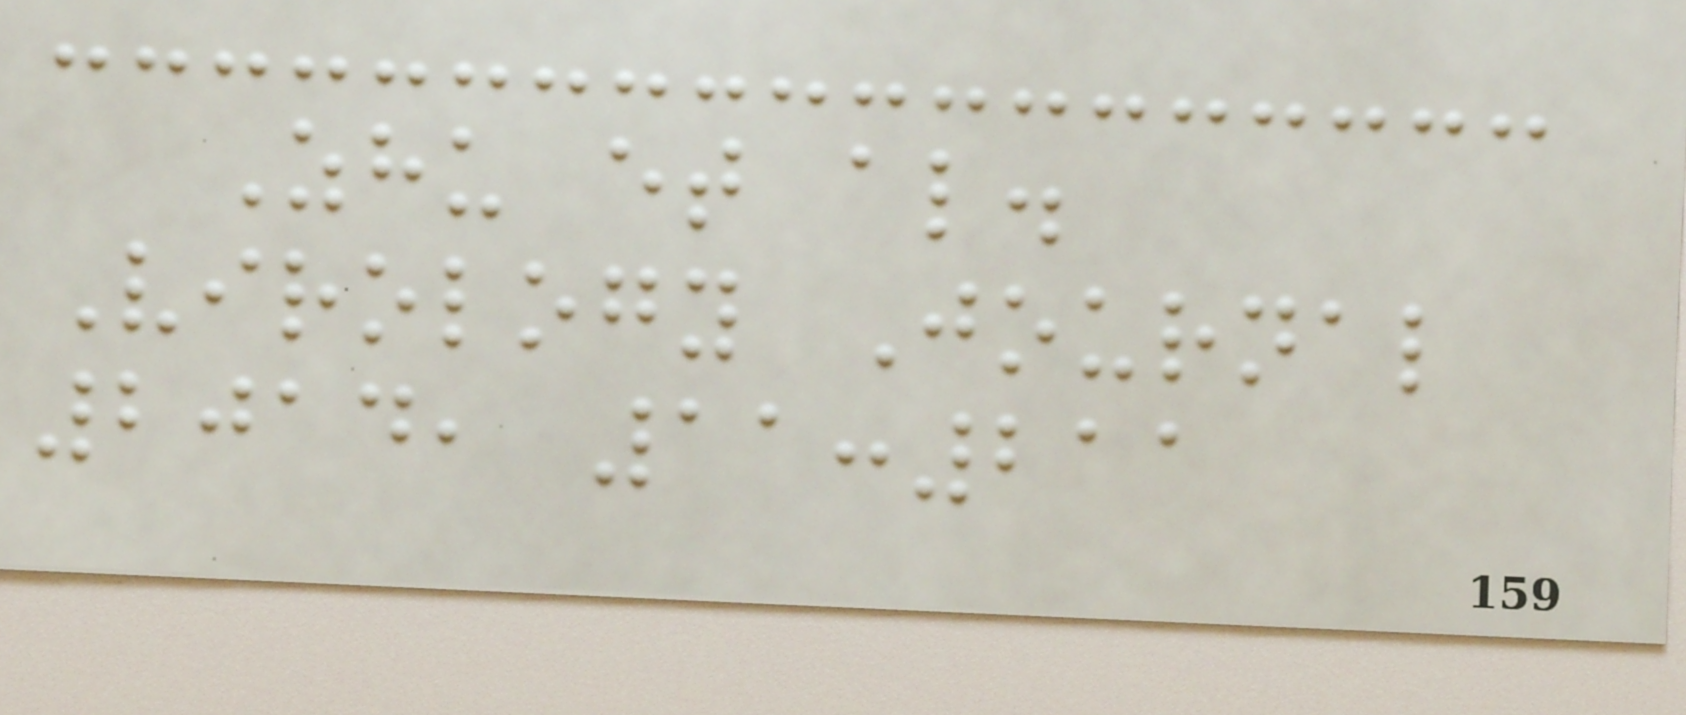Zhu et al.
Virology Journal
2014, 11:211
